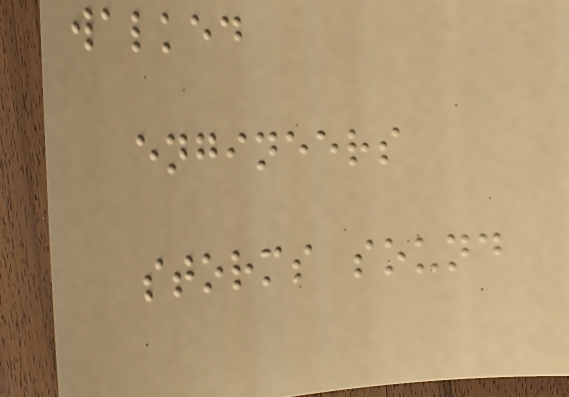walked
engineers
storms sound
